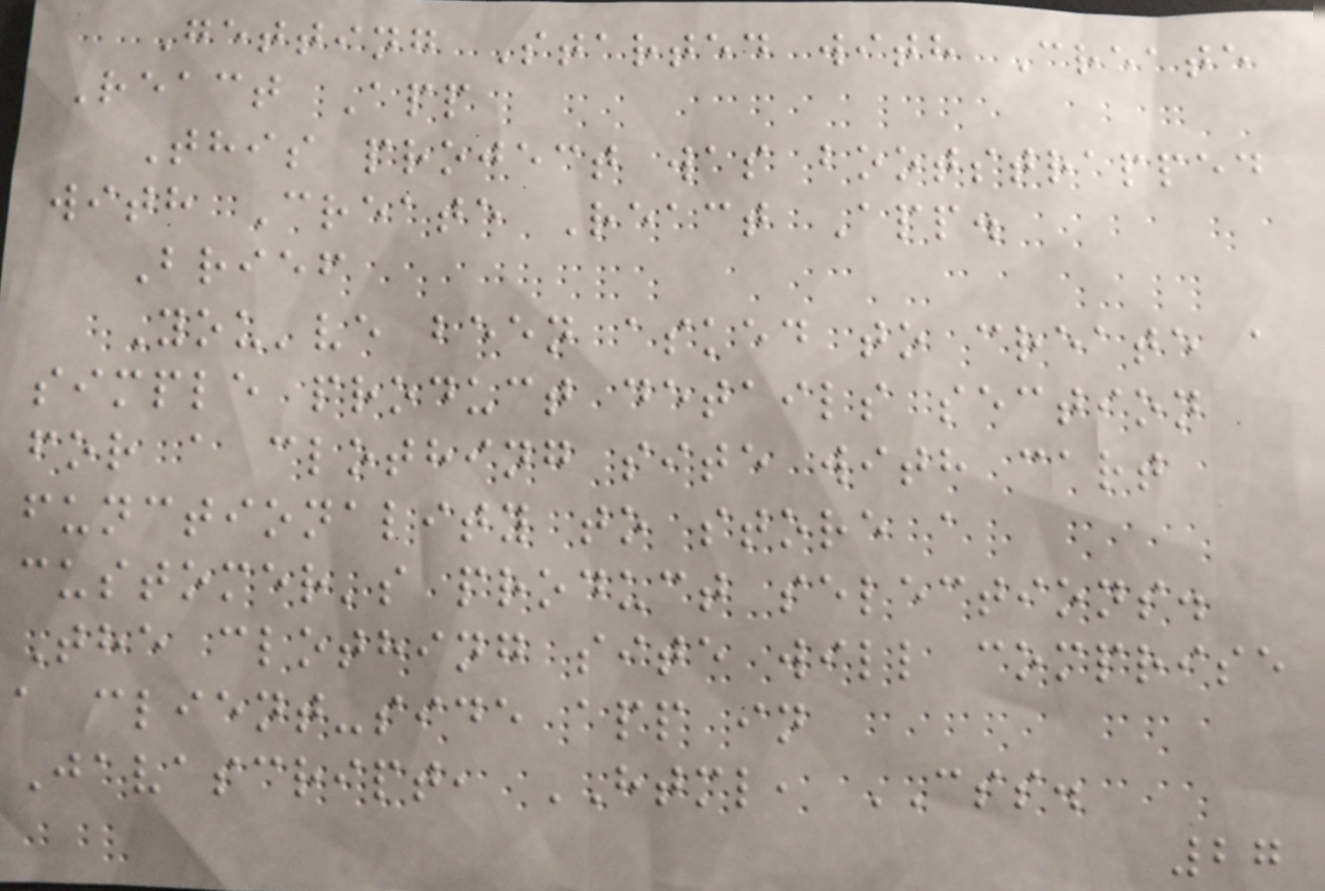Getting Started with Create
React App
This project was bootstrapped
with Create React App.
Brief
You've been asked to create a
simple product details section
for a clothing site with cart
functionality to store a
customer's product selections.
The clothing site will comprise
a client-side app in
Javascript, HTML, CSS.
27
